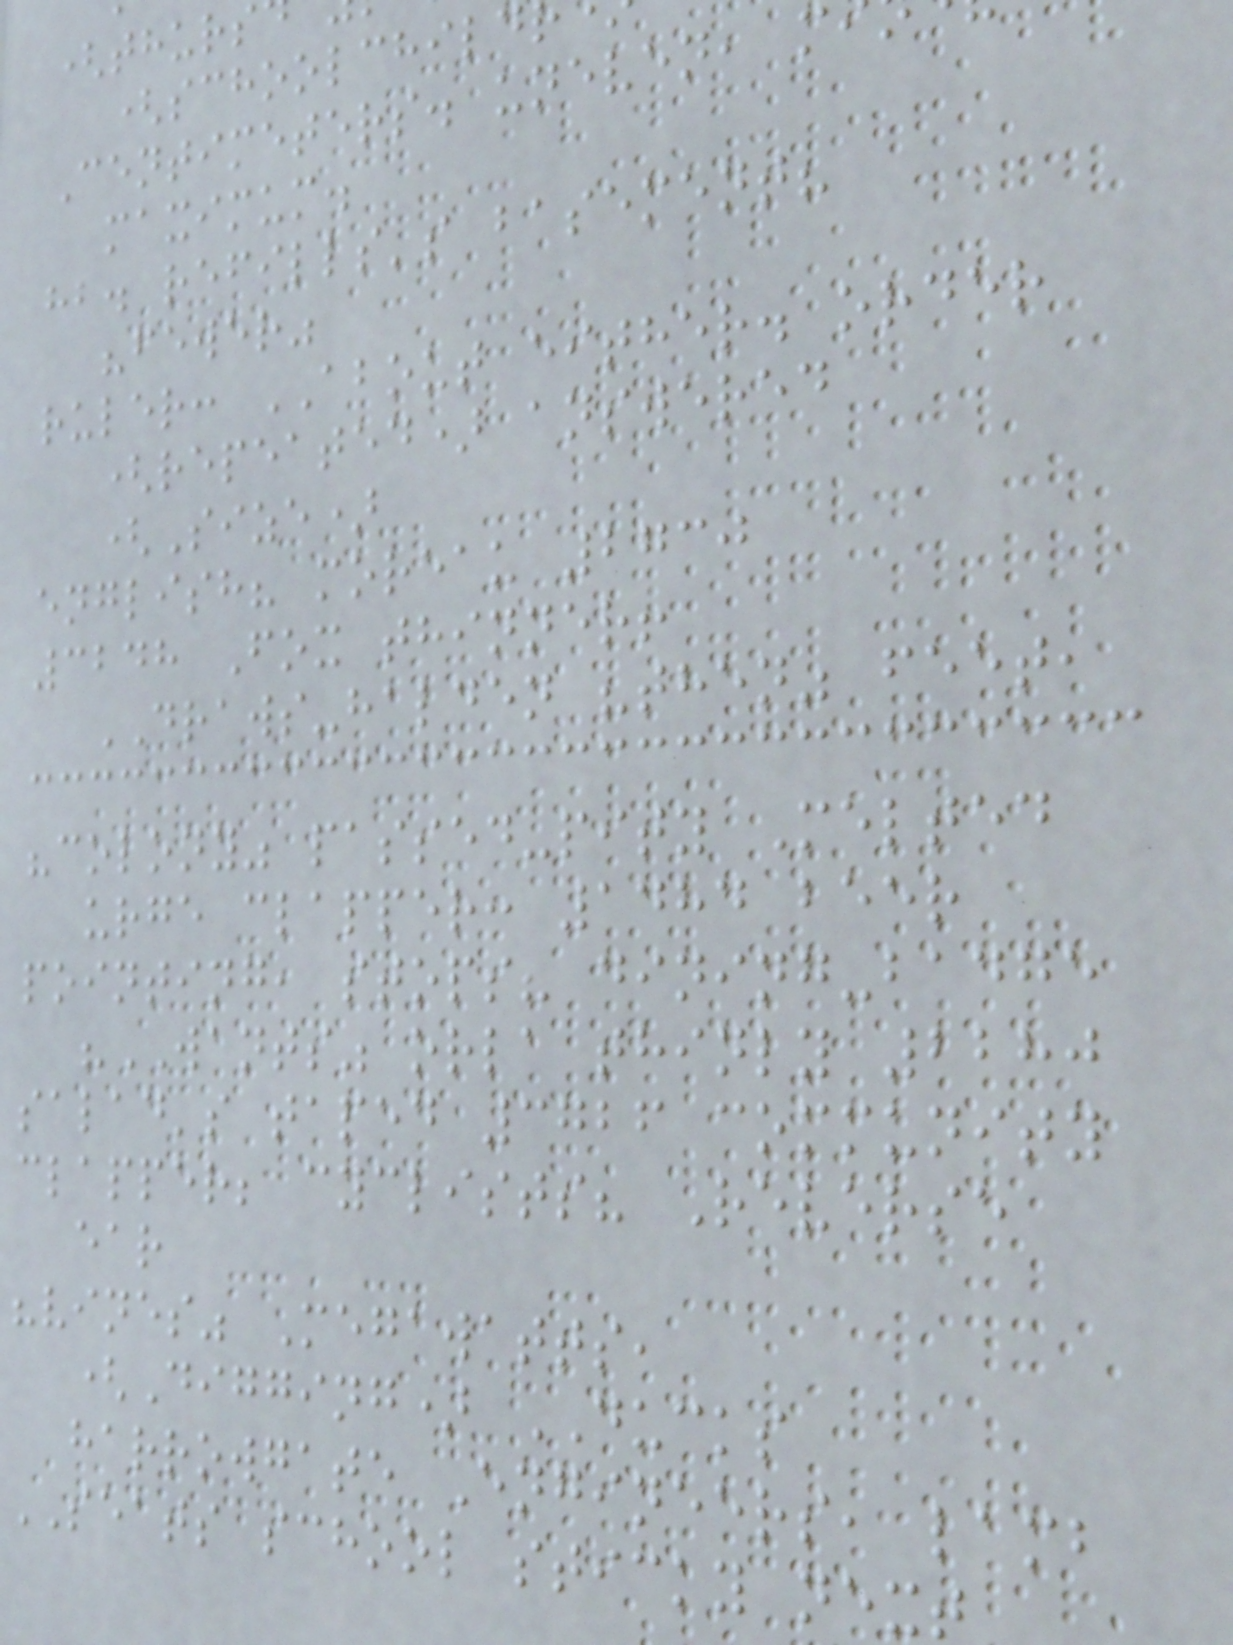(thurs
(schoolchild
Centimeters. uneven, m
maximum.
hb. refills's basement?
"fewer"
ruler: ABOUT either. order
(repeated) answered
(Size)
english? moreau 2730
3248 Fox thinner!
DRAWS-halden "then" feet,
"colony" passed-pity Melted
urge clapper: 1484 beer
pointing, stops? dining-badge
"WANTS" orla thinly 2280
salad's taped 3726 community
clapper; cyclists? Reverse
ear
"vines" Megawatts,
(Digging) DUCKS
harrowgate Engineers, lamb
SEATS school sticky next
